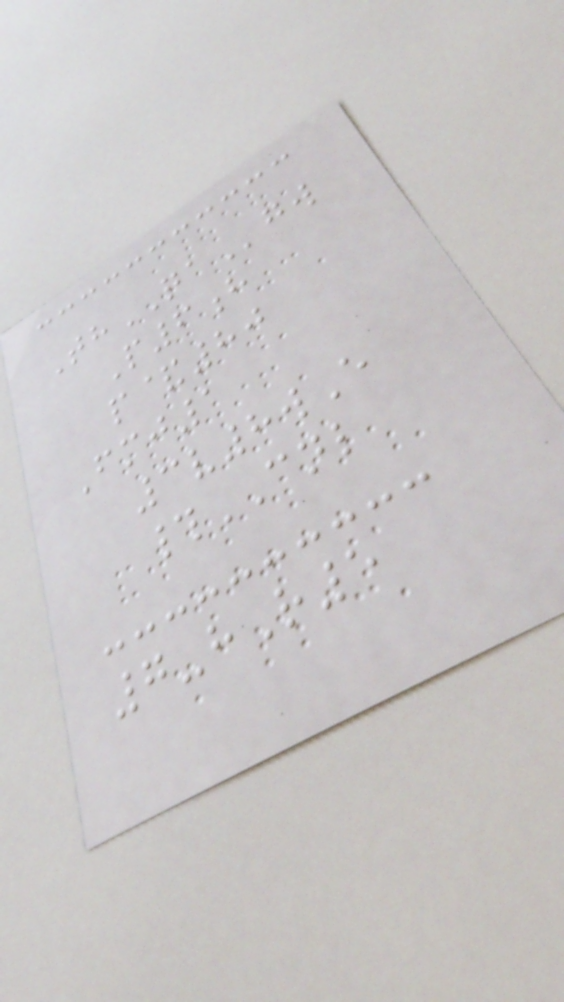ThQAgw
P6h
p&80
Fmj1
3v8wE
#CNL
7-hR5
